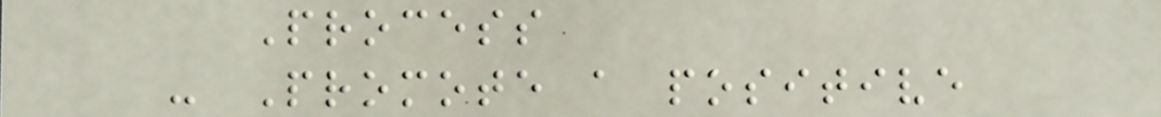Process
- Promote a positive
